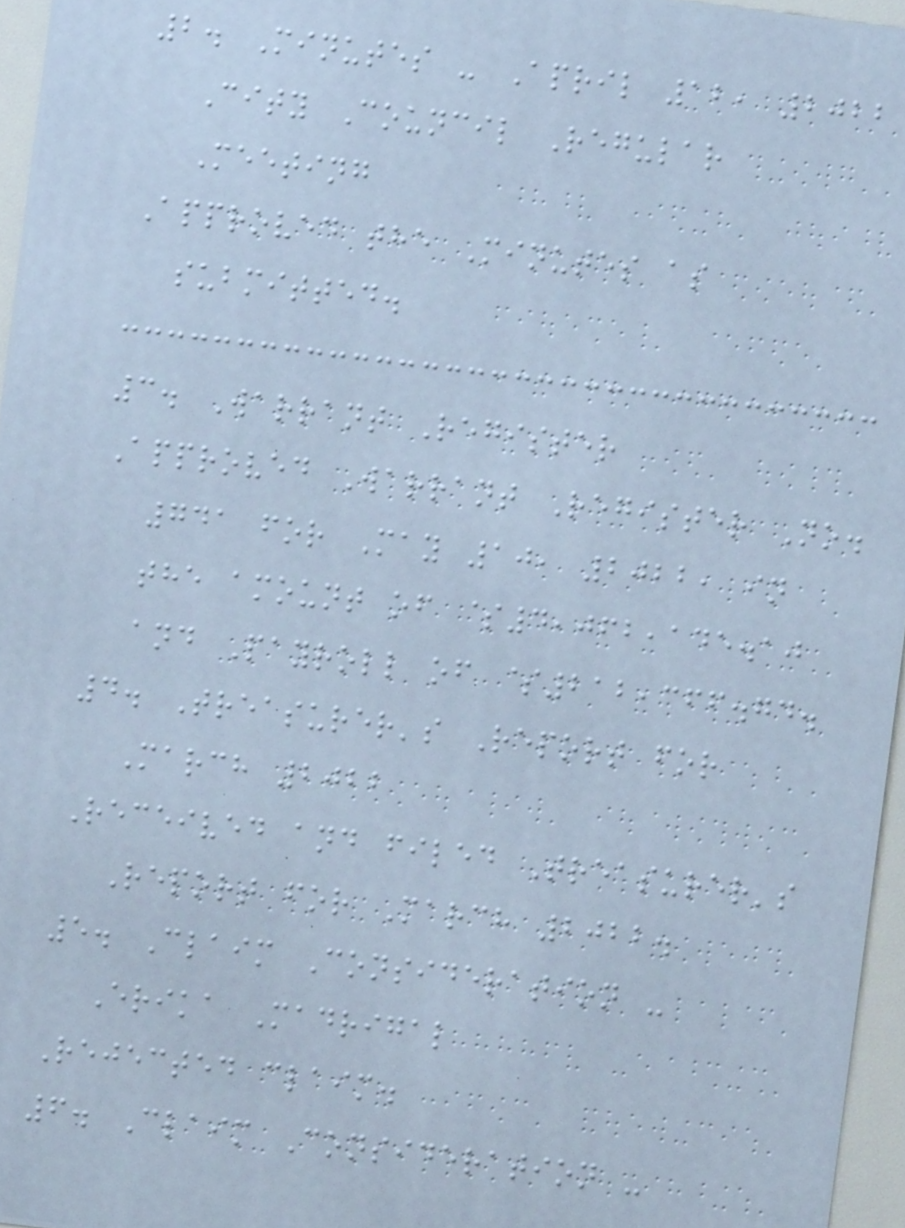2. Minutes - April 12, 2022
City Council Regular
Meeting
Approved the Minutes as
submitted.
3. Warrant Register
Approved Warrant Register No.
741 for May 10, 2022, in
the amount of $4,062,145.10
and Payroll of $212,366.74.
4. Treasurer's Report for
March 2022
Received and filed Treasurer's
Report for March 2022.
5. Claim Consideration -
Erika Madrigal
Rejected claim.
6. Claim Consideration -
